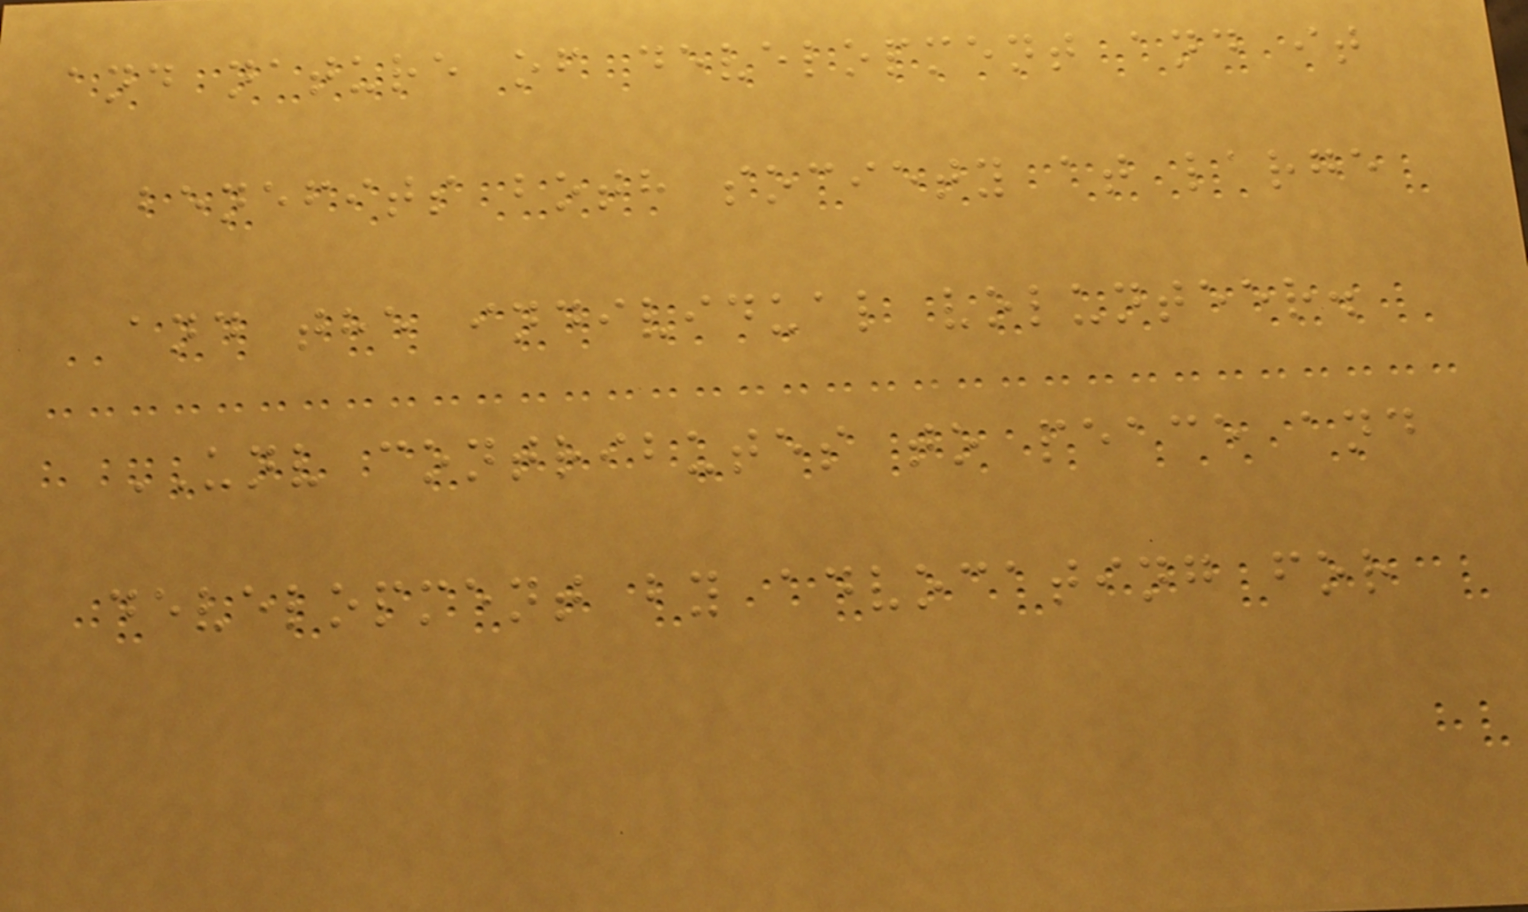and nature of development and it
benefits both society at large
and the individual volunteer.
UNV contributes to peace and
development by advocating for
